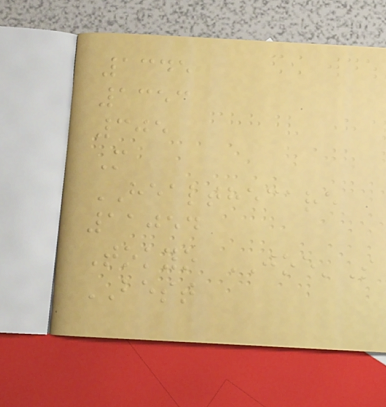1345
1353
305
M
HEALTHECARE
11054
Tokyo JOE'S
BEST
